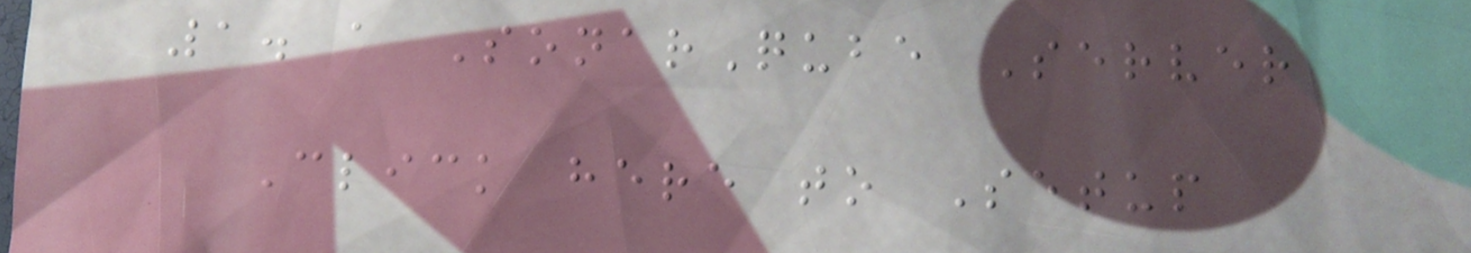1. a SonarQube Server
Click here to Setup
